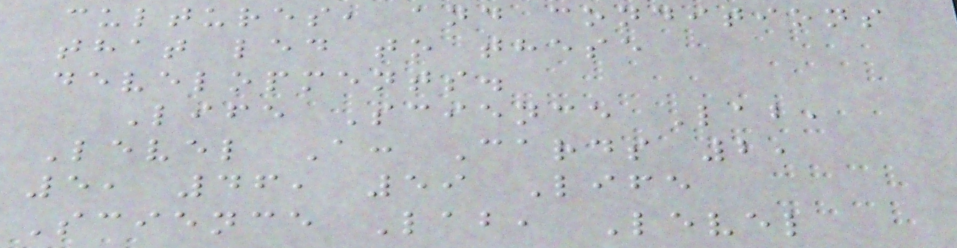cultures, and conditions
that led to these
developments.
Life Science Lab,
Level A: Cards 2,
5, 46, 59 Life
Science Lab, Level
